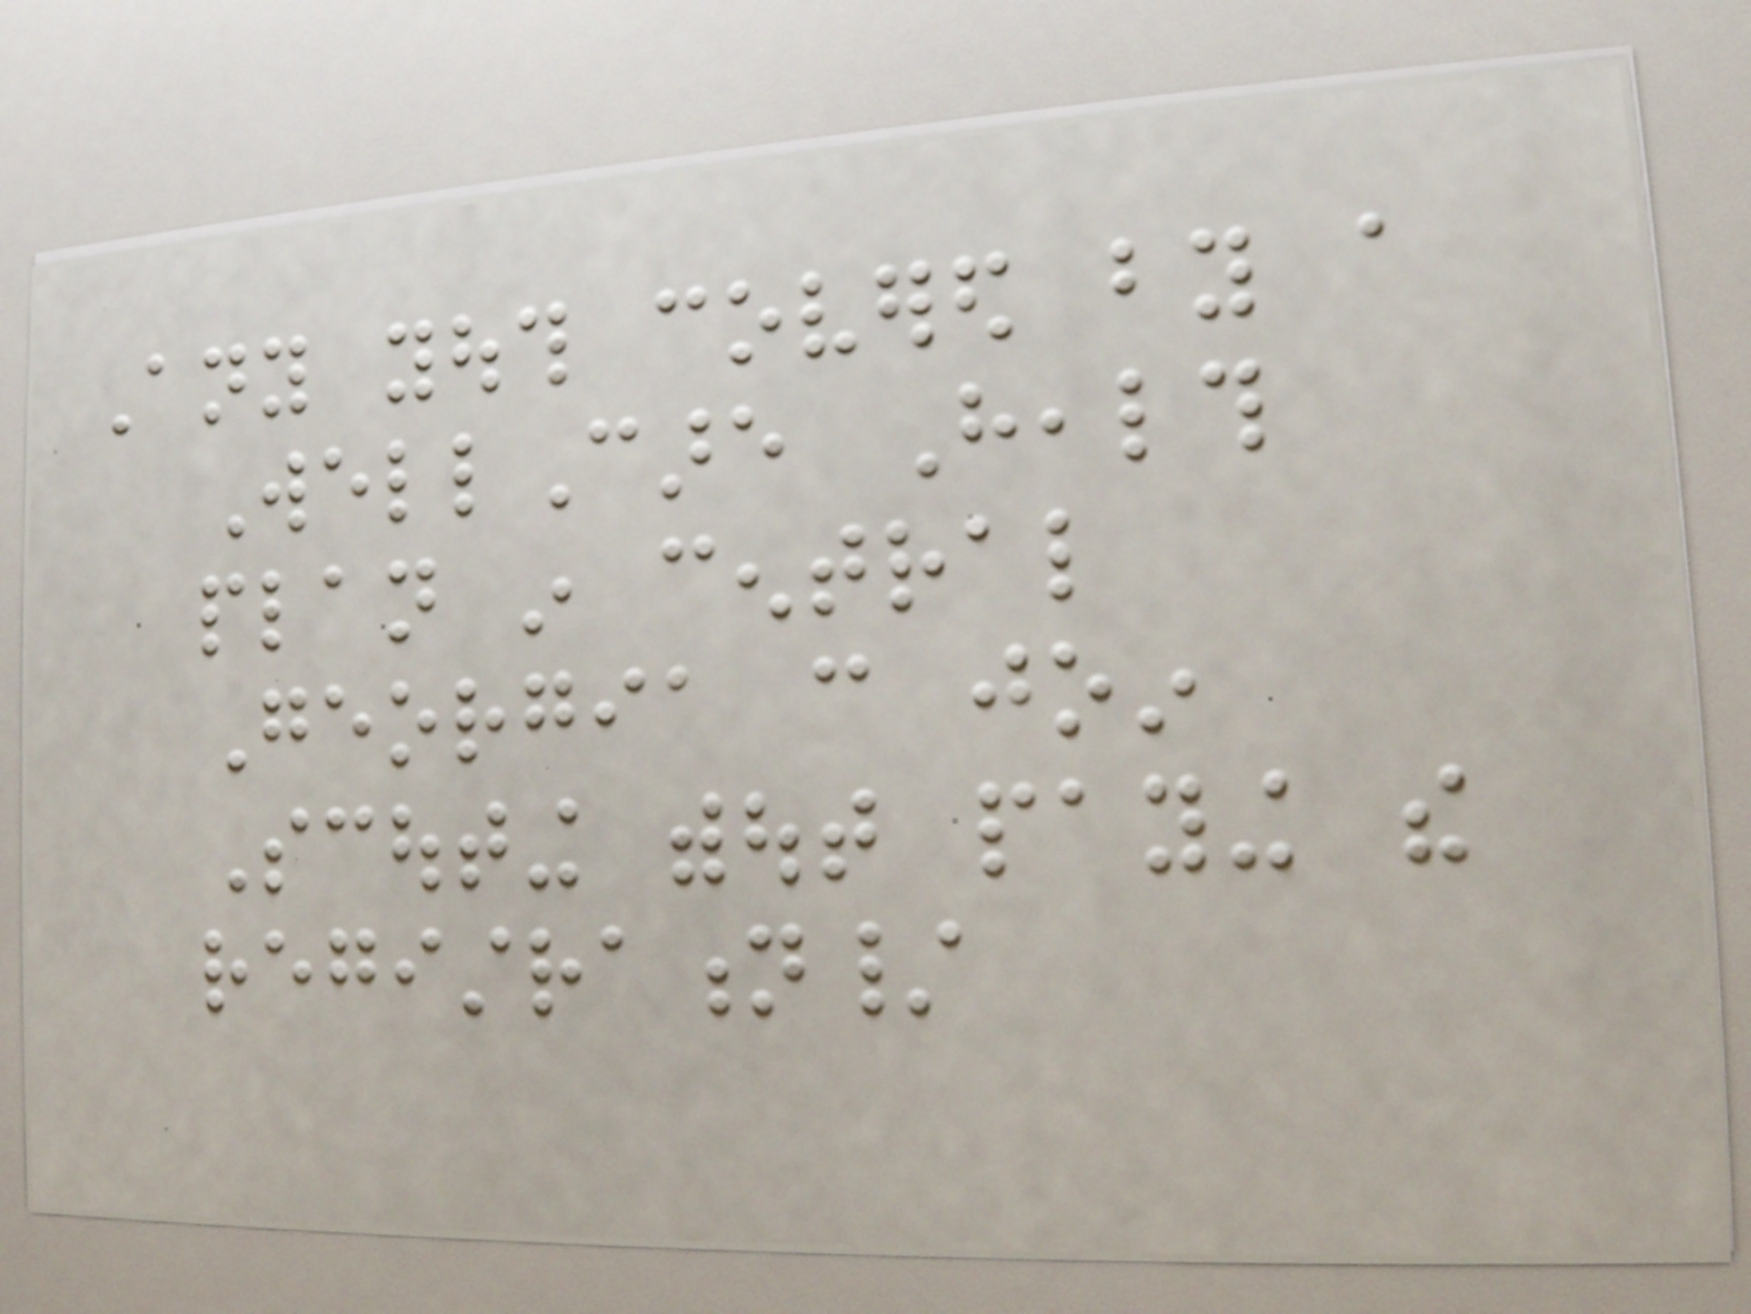Any youth covered by a
WellCare Health
plan in central
Georgia can join
Scouting without paying the
registration/
